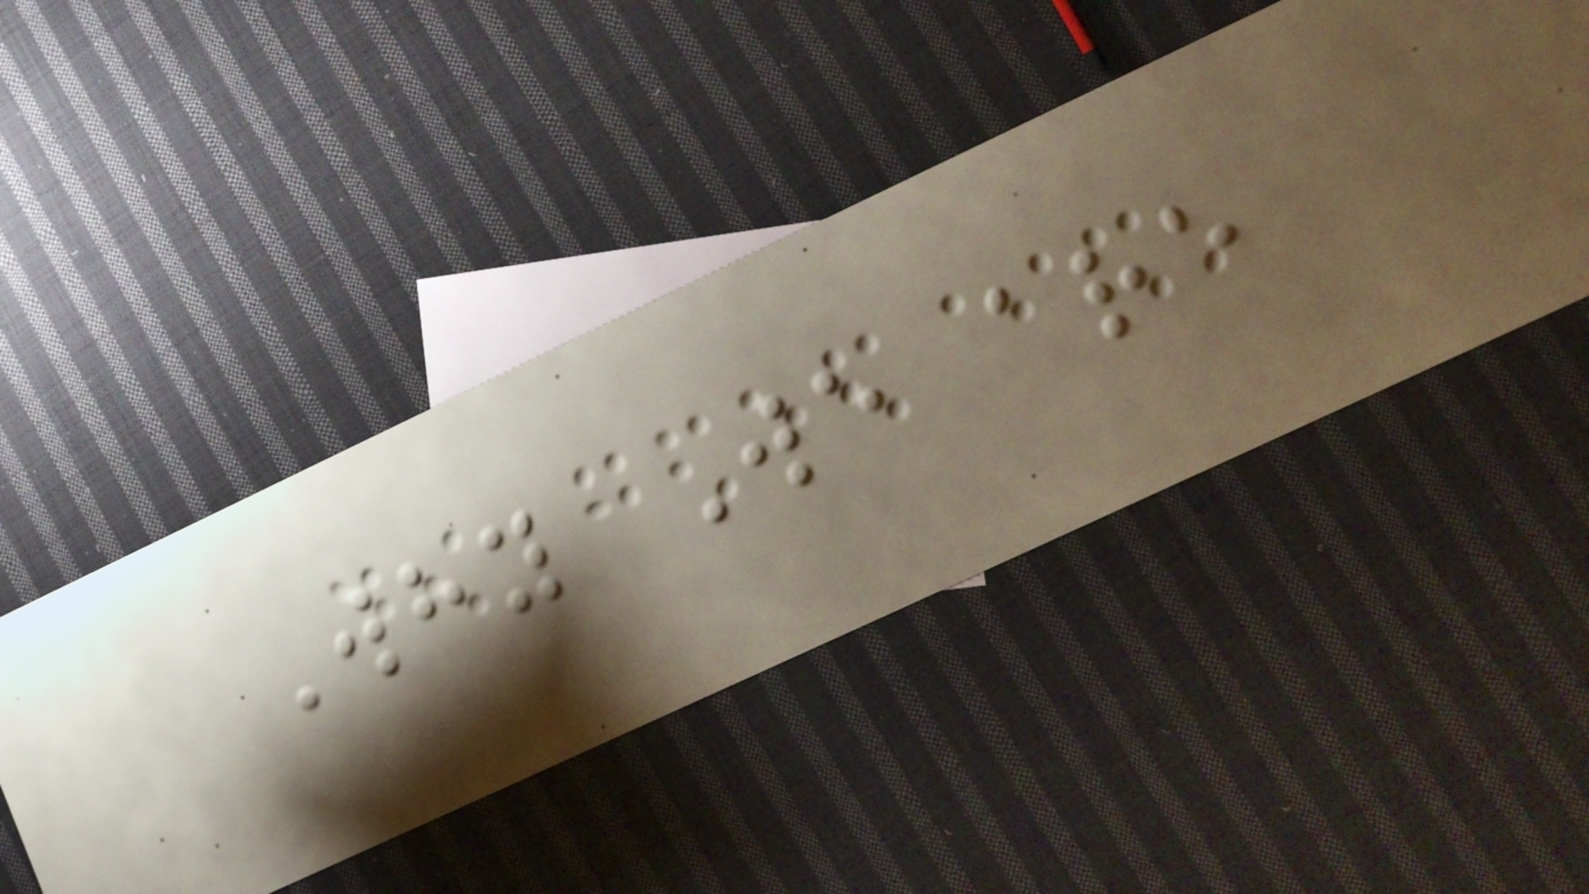Why We are
